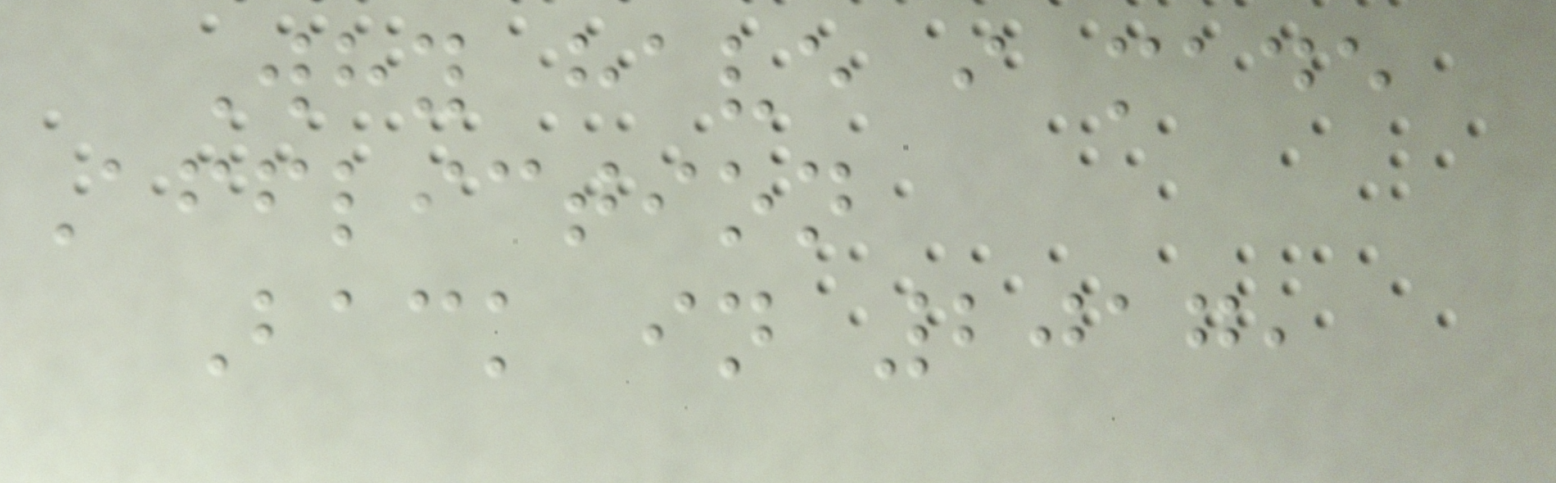Why have i made
Affliction
Back in 2017,
